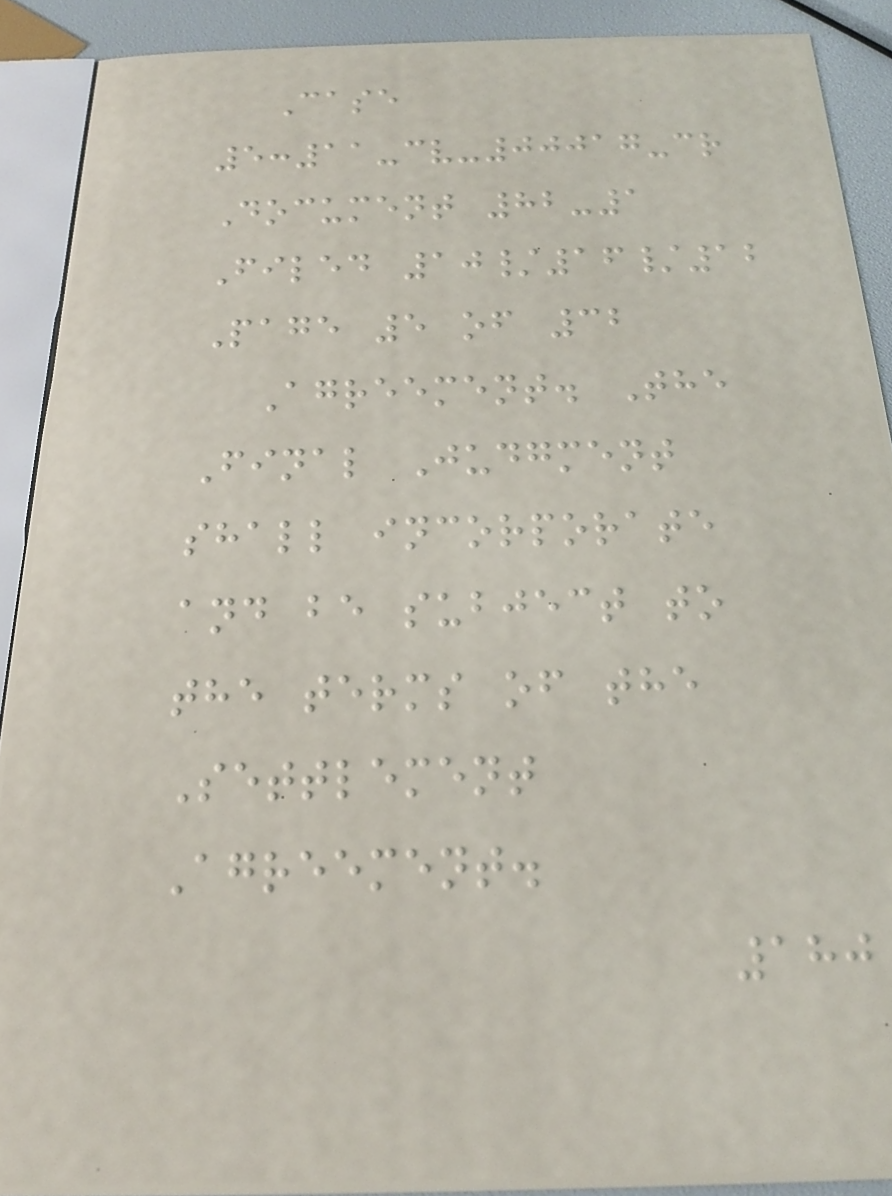Case
5:11-cv-00017-cr
Document 82-1
Filed 10/16/12
Page 5 of 32
Agreement. The
Final Judgment
shall incorporate
and be subject to
the terms of the
Settlement
Agreement.
180
